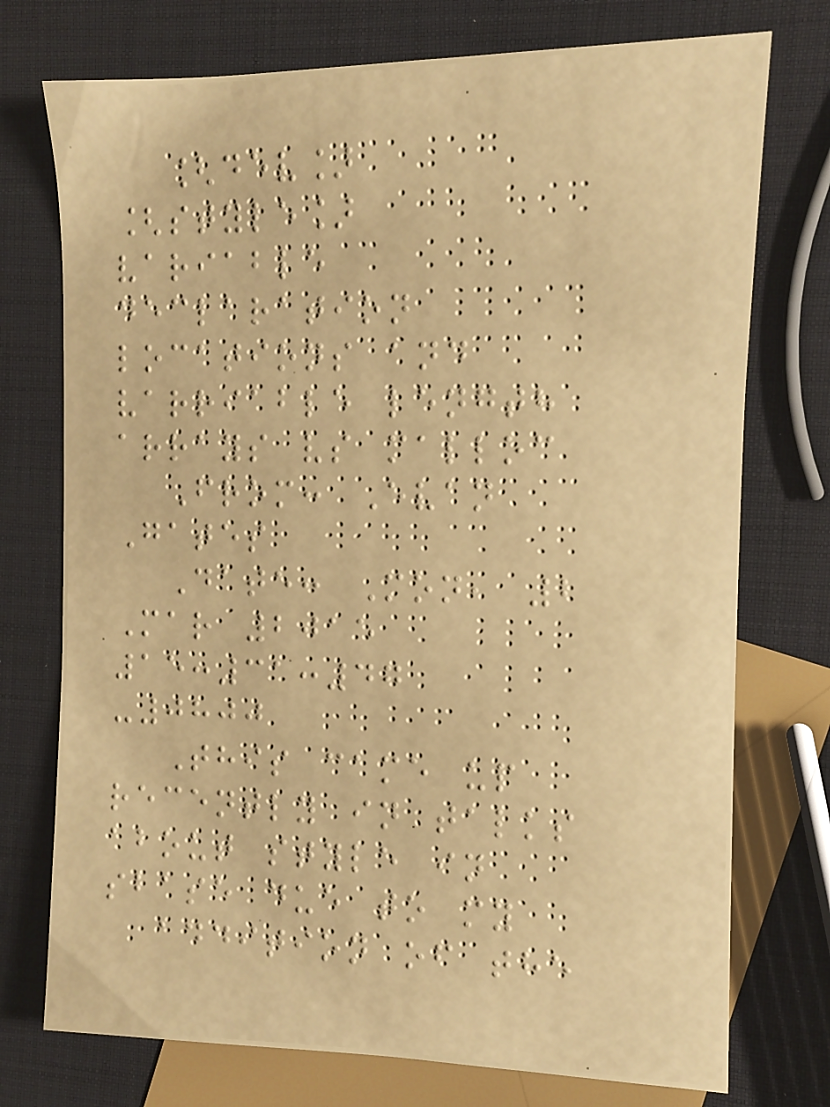[dev]
[style]
variable
declaration
locations and
varriable length
arrays vs malloc
From: Evan
Gates
Date: Mon, 2
Mar 2015
15:31:47
-0800
This came up
recently in talks
about style in
sbase due to my
addition of the
